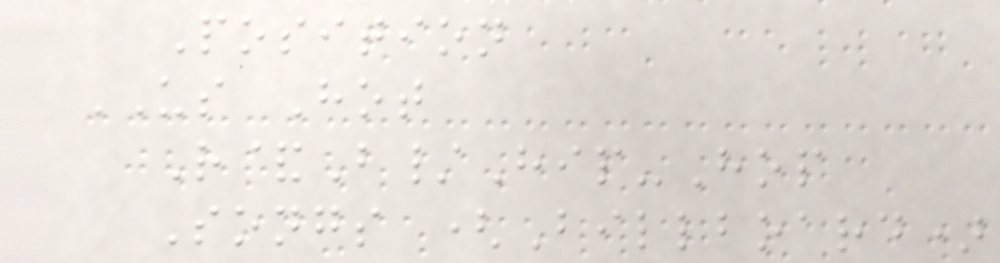Position
US Hot
R&B/Hip-Hop
Songs (Billboard)
